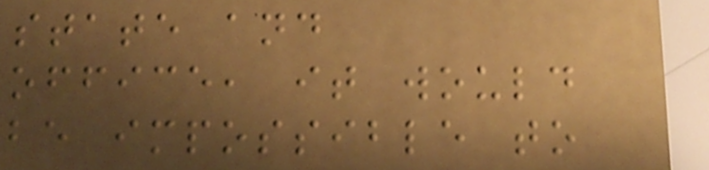state and
office, it would
be impossible to
